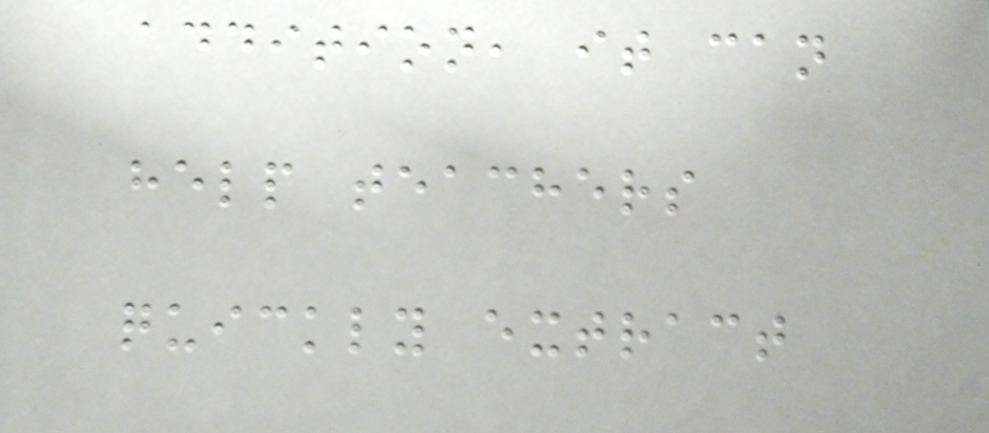addition, it can
help teachers
quickly extract
